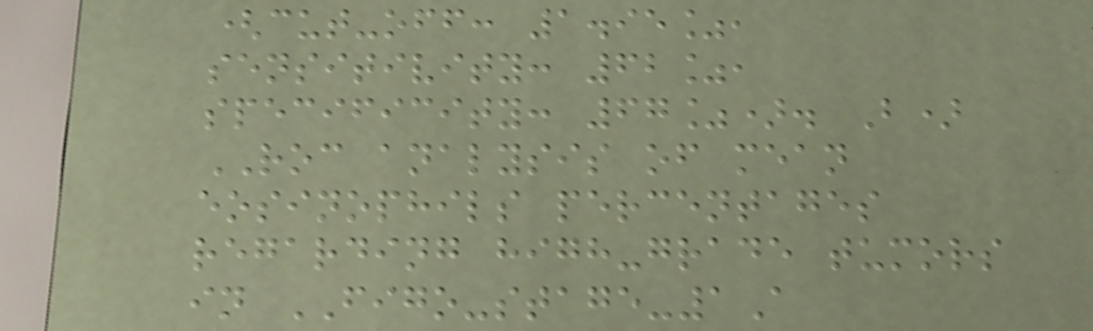(cut-off: 1.95%,
sensitivity: 62%,
specificity: 67%). B)
ROC analysis of mean
eosinophils percentages
regarding high-grade tumors
in FIGO-stage-1A
